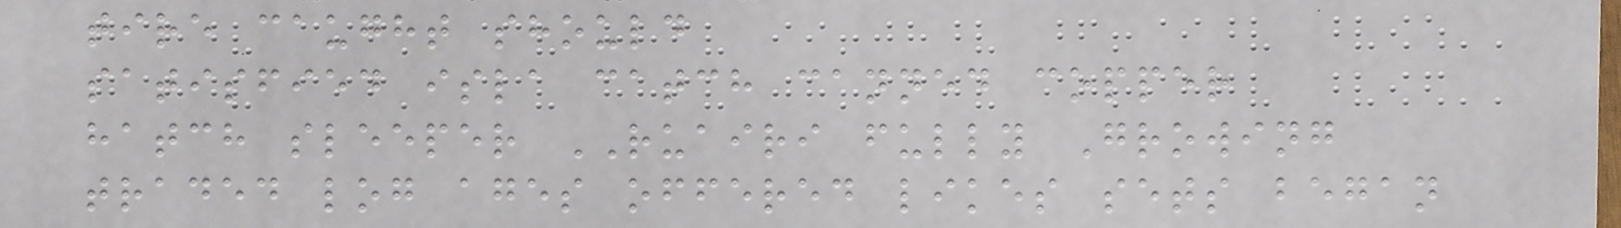tire caught should
satisfied isla catch canned copper
hatch sleeper RUAIRI fully Growing
traded log ages offered likes sets began
